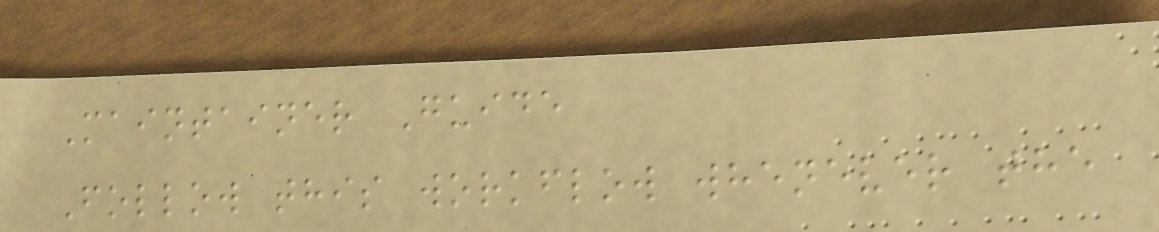Maintainer Guide
Follow this workflow whenever the
